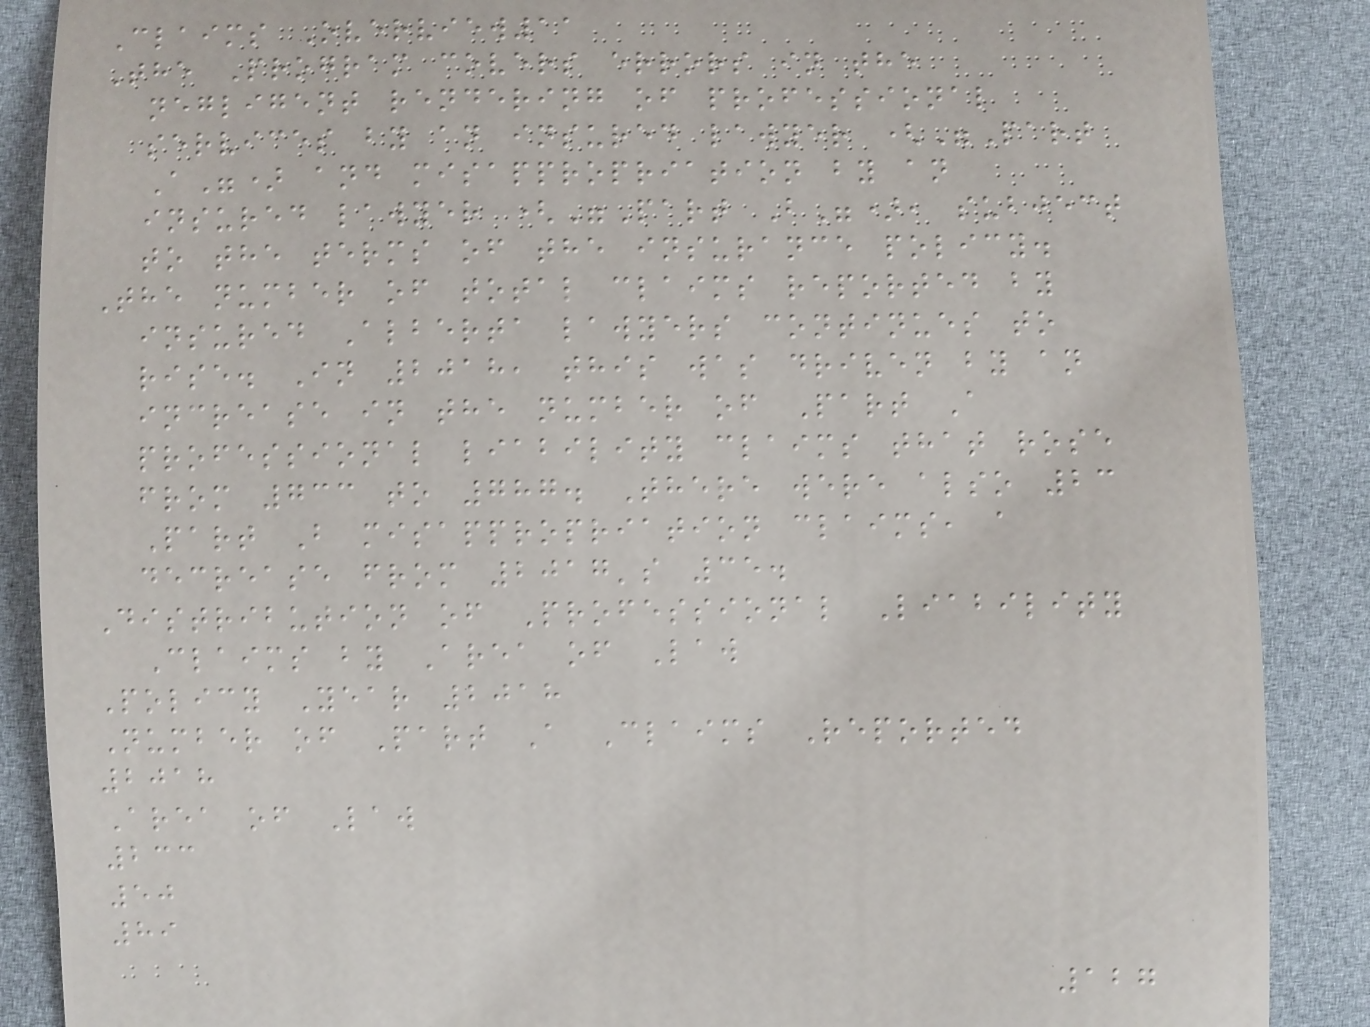Claims Overview11
The Program covers errors in the
negligent rendering of professional
services by an insured lawyer ("Part
A") and misappropriation by an
insured lawyer ("Part B"), subject
to the terms of the insurance policy.
The number of total claims reported by
insured Alberta lawyers continues to
rise. In 2018, this was driven by an
increase in the number of Part A
professional liability claims that rose
from 733 to 787. There were also 23
Part B misappropriation claims, a
decrease from 2017's 35.
Distribution of Professional Liability
Claims by Area of Law
Policy Year 2018
Number of Part A Claims Reported
2018
Area of Law
233
50
89
127
